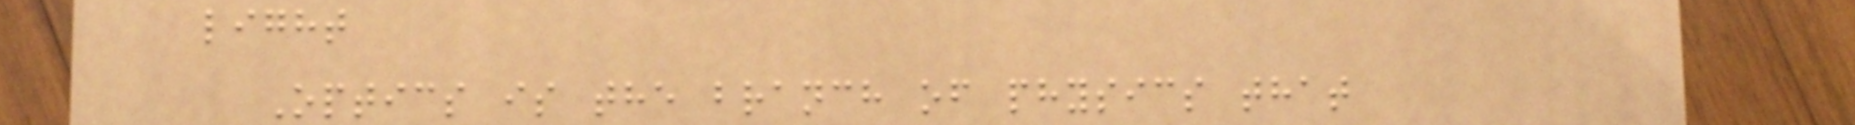light
Optics is the branch of physics that
